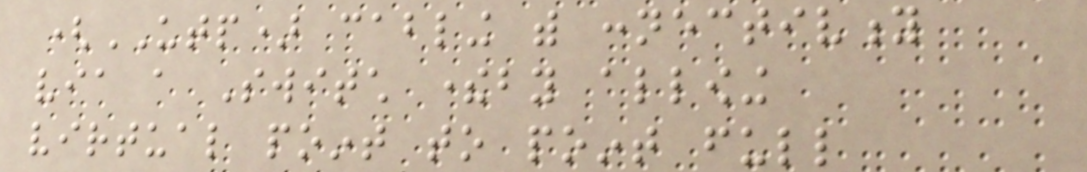(UTP) cabling with connectivity
via a Switch thereby allowing
virtual point to point full
